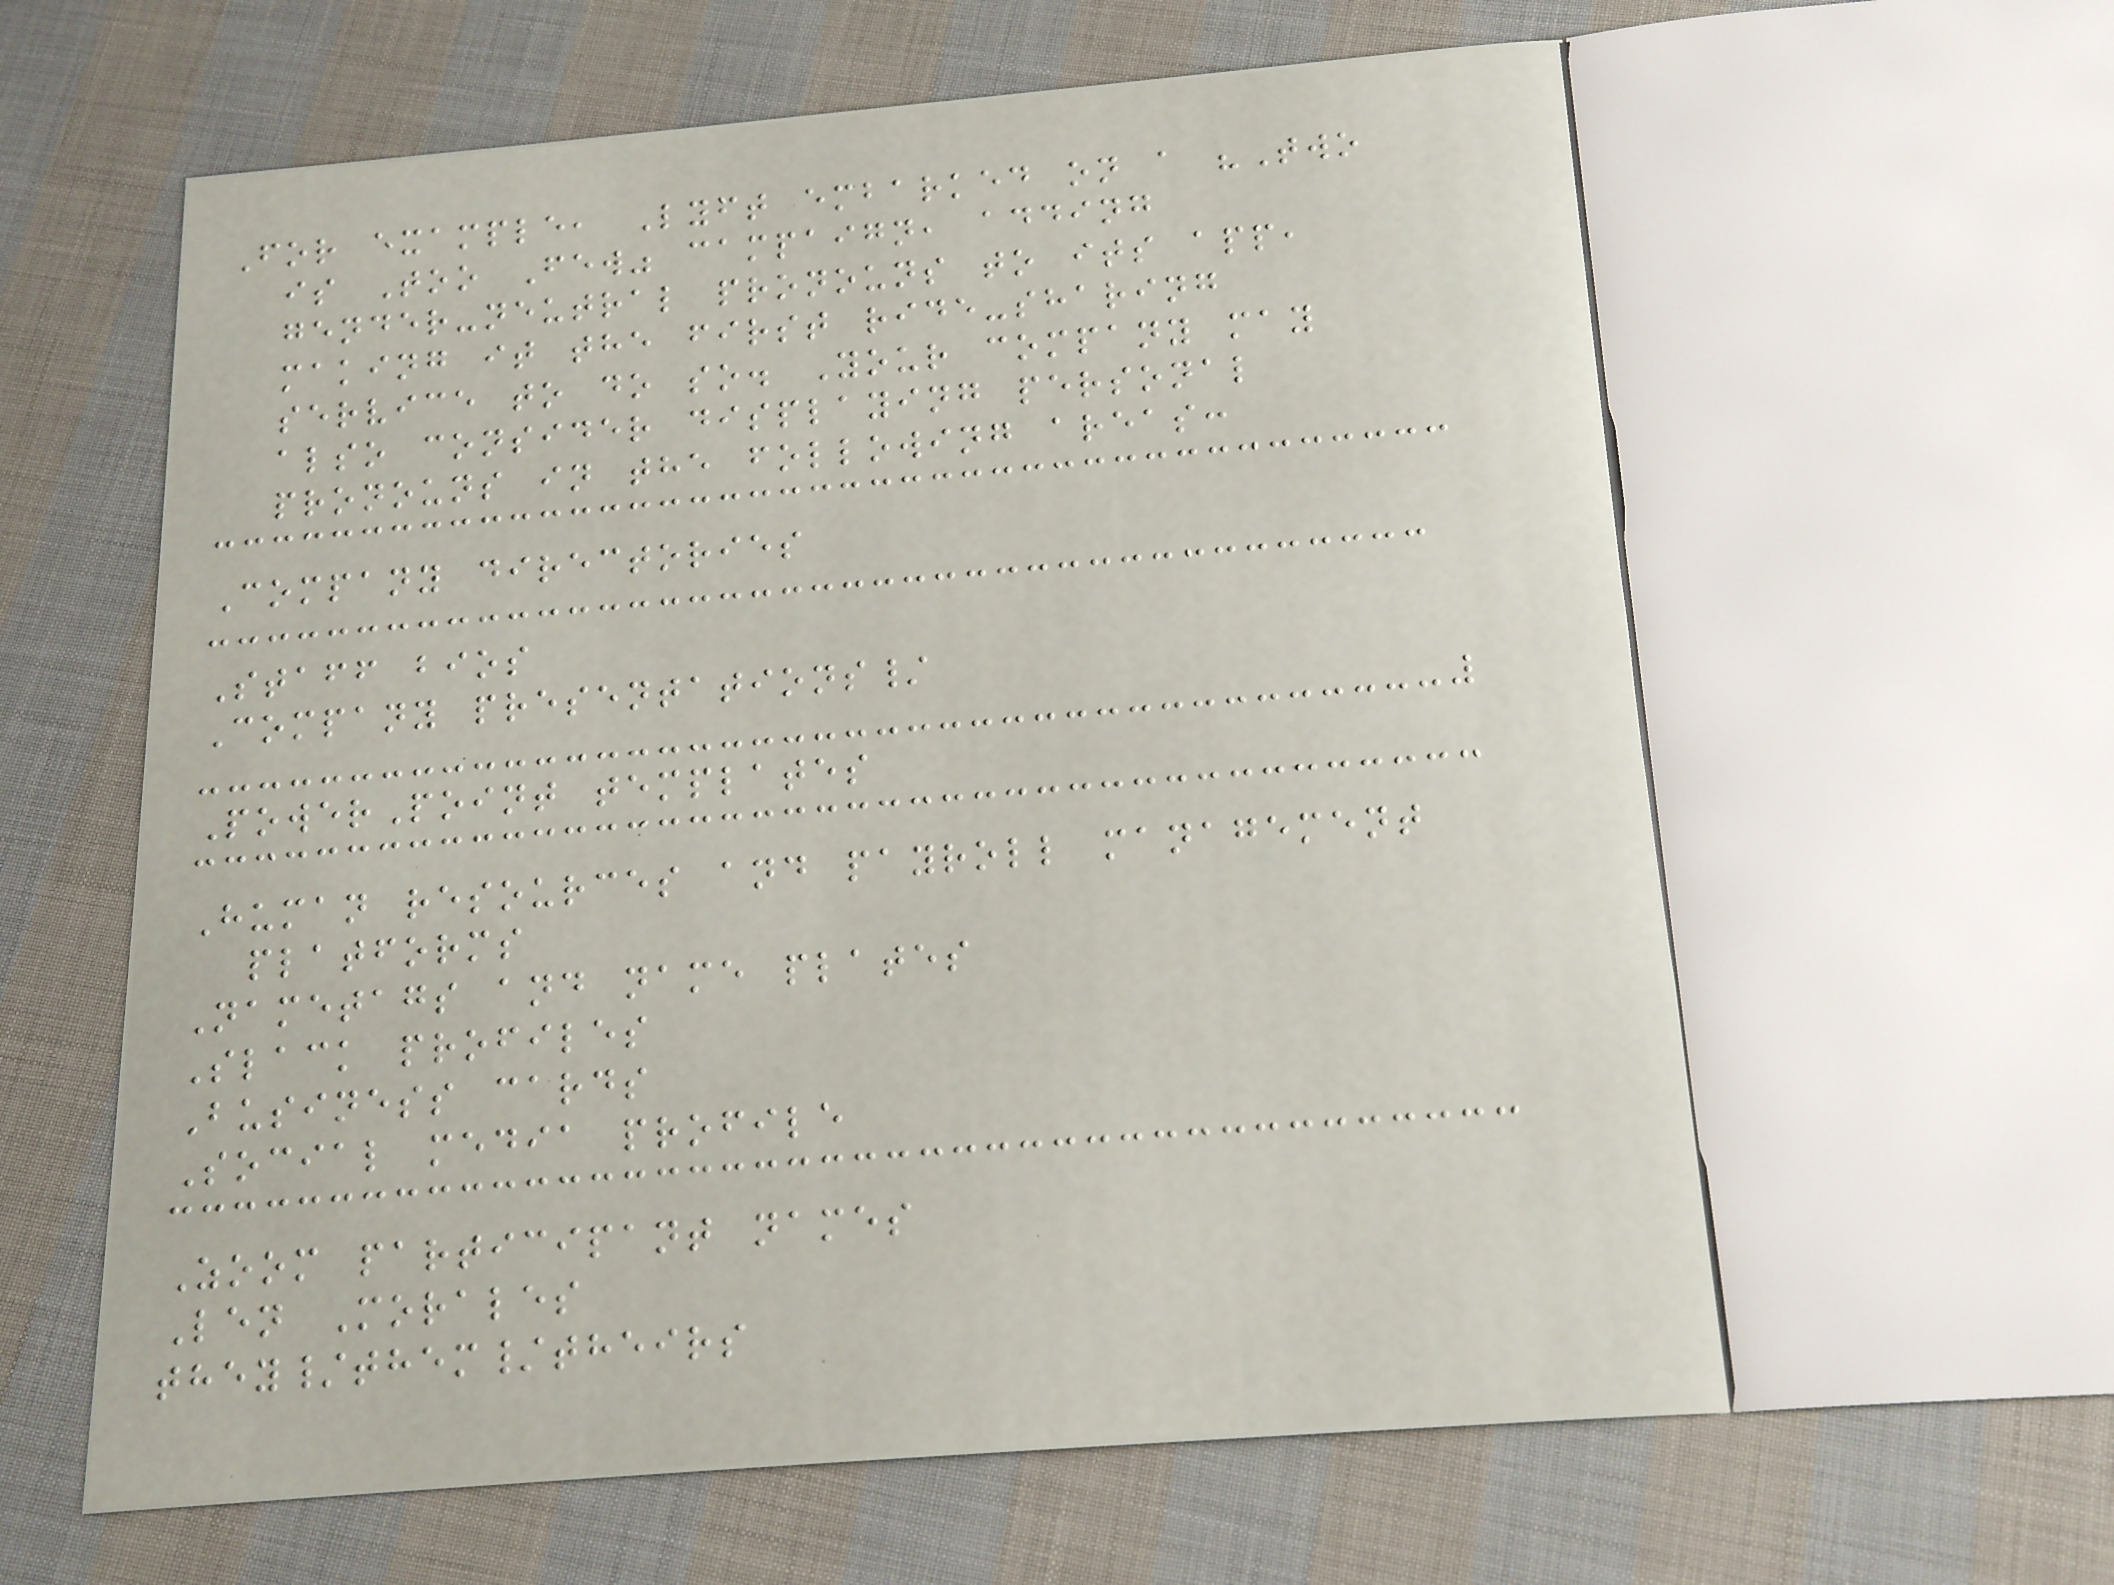For example, Lyft embarked on a "Two
is Too Few" campaign, adding
gender-neutral pronouns to its app,
making it the first ride-sharing
service to do so. Your company may
also consider displaying personal
pronouns in the following areas:
Company directories
Staff bios
Company presentations/
PowerPoint templates
Human resources and payroll management
platforms
Nametags and name plates
Slack profiles
Business cards
Social media profile
Zoom participant names
Len Morales
they/them/theirs
